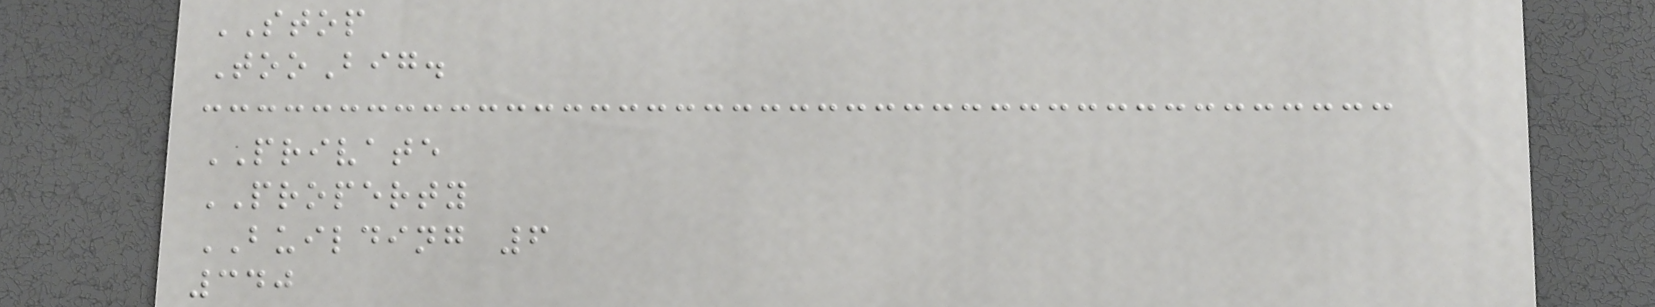STOP
TooBig.
PRIVATE
PROPERTY
BUILDING 6
340
